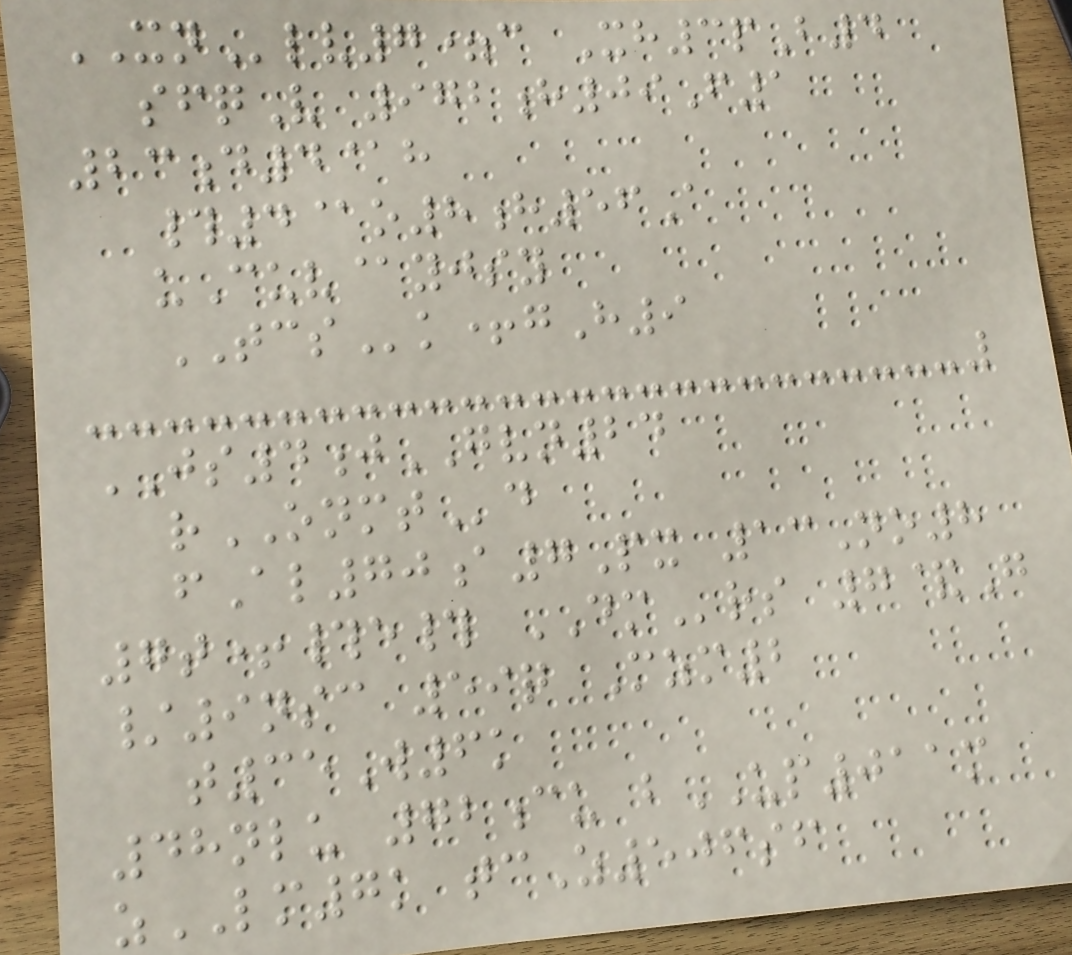XNlv7=c Xh3pB4
sfqV 972h09F1
23d4@h
#4@o8h56A
uCuv@yjsy
TCSk+gH9
JS4jGVN24
rONMTd
fAl70a7Px 13No8
7t+#e# DMrs 7&G
/9nsc 59q Mzm2
t35W6k
48nlu 72cu bUP011m
zLM7k tcZ506sf
